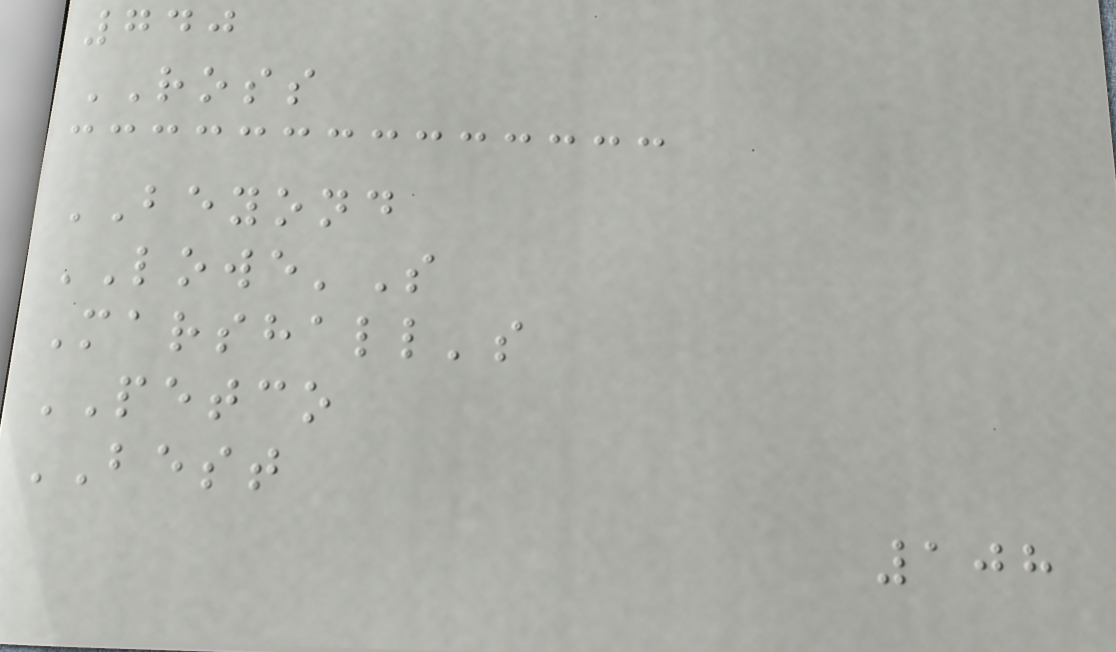740
ROSS
BEYOND
LOWE'S
Marshall's
PETCO
BEST
108
